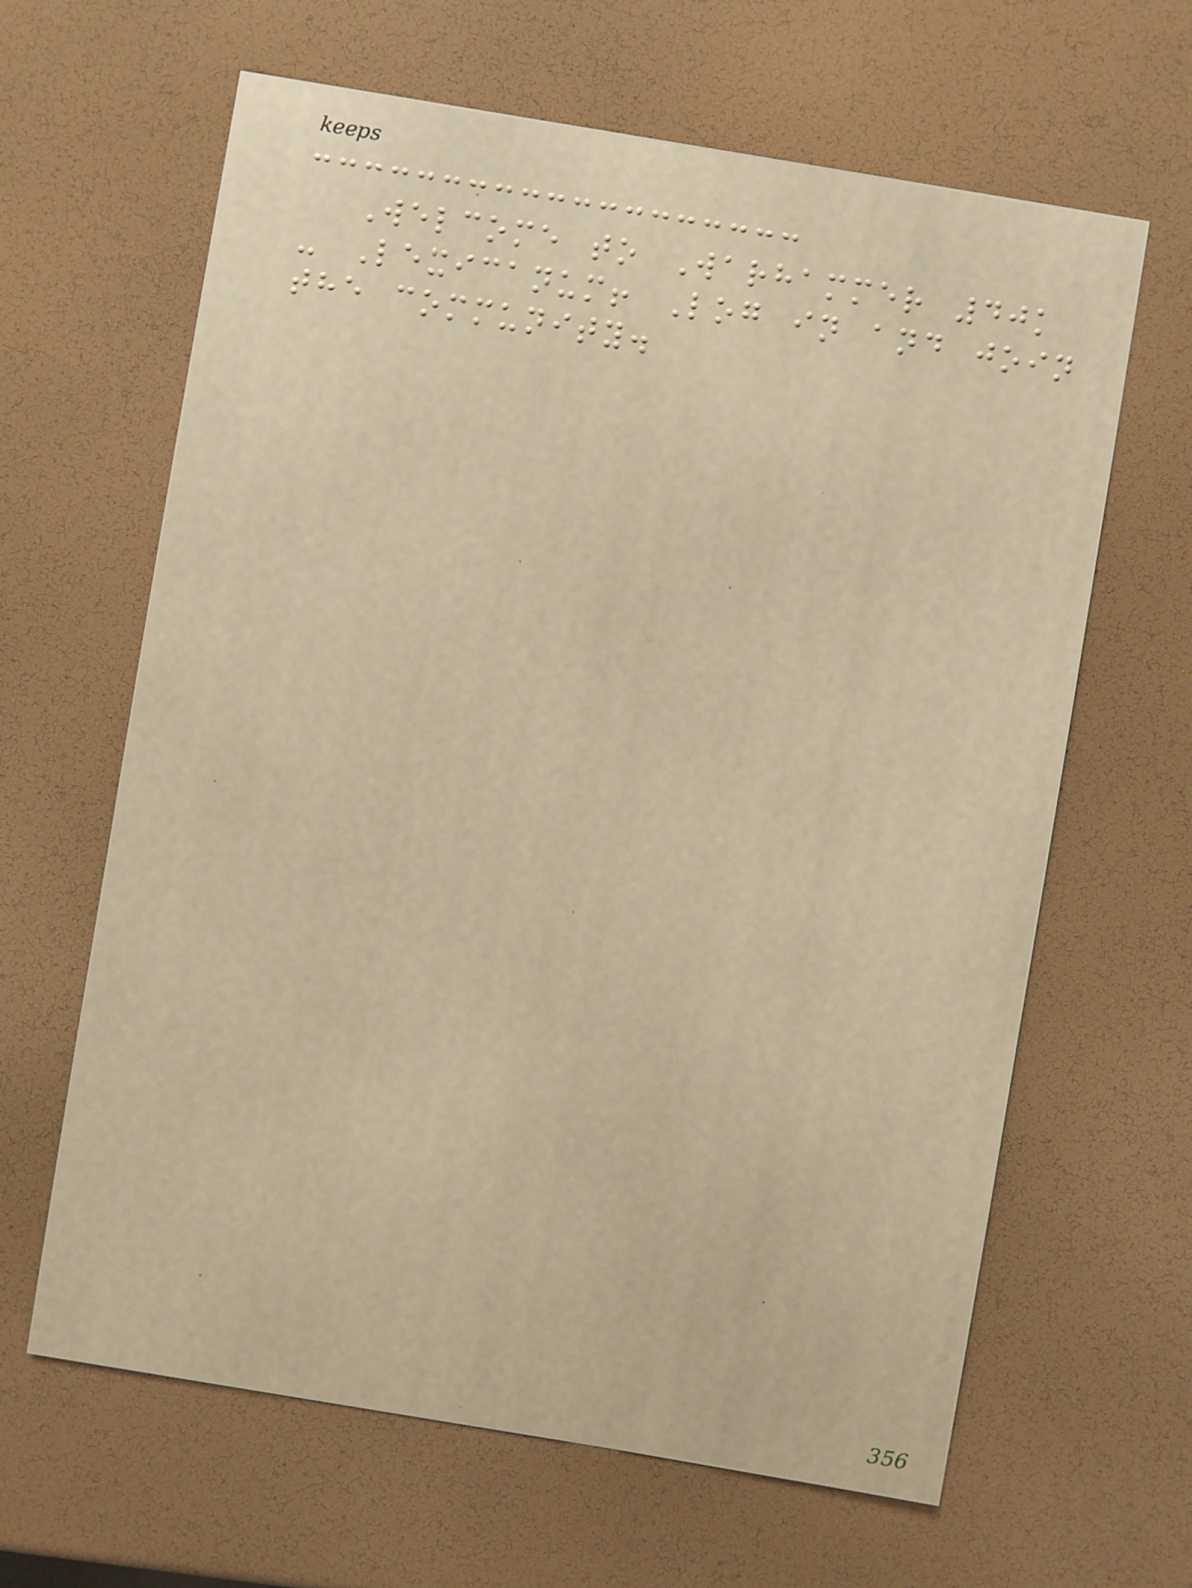Welcome to Warhammer 40k
- Lexicanum! Log in and join
the community.
